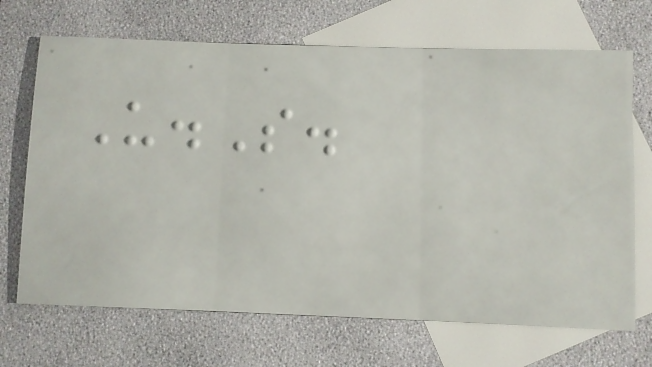U.S.
